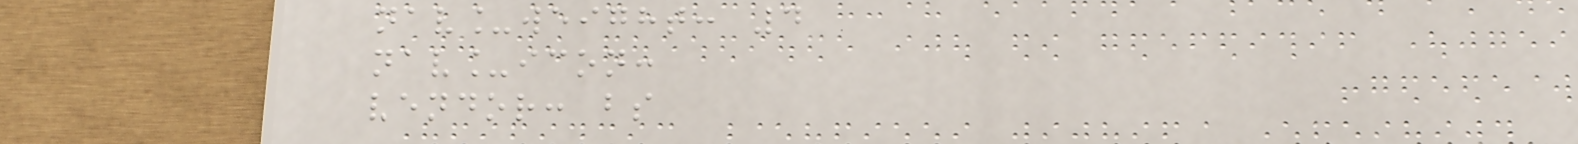nav_weight: 4
nav_icon:
vendor: bs
